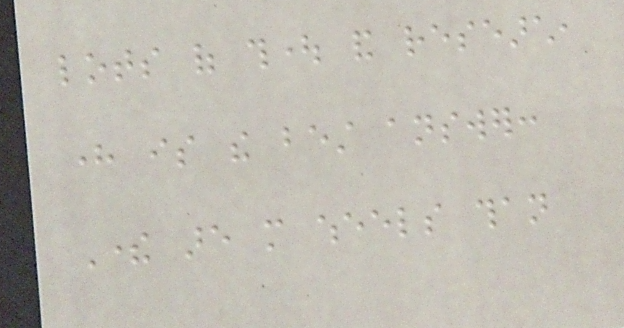lots of thought and research,
here is the best answer:
There are more wheels than
